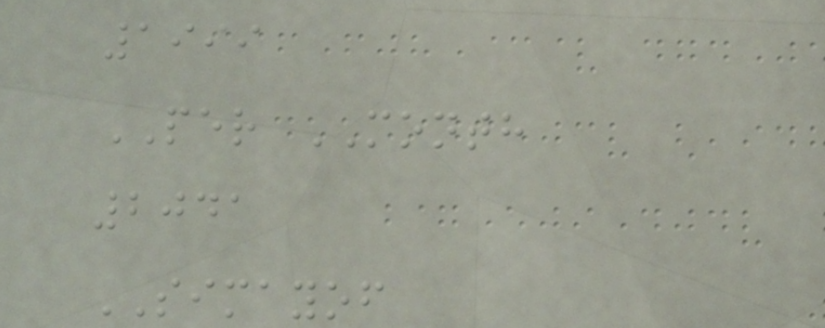1999
PER MONTH
2041
SIMAYOF
